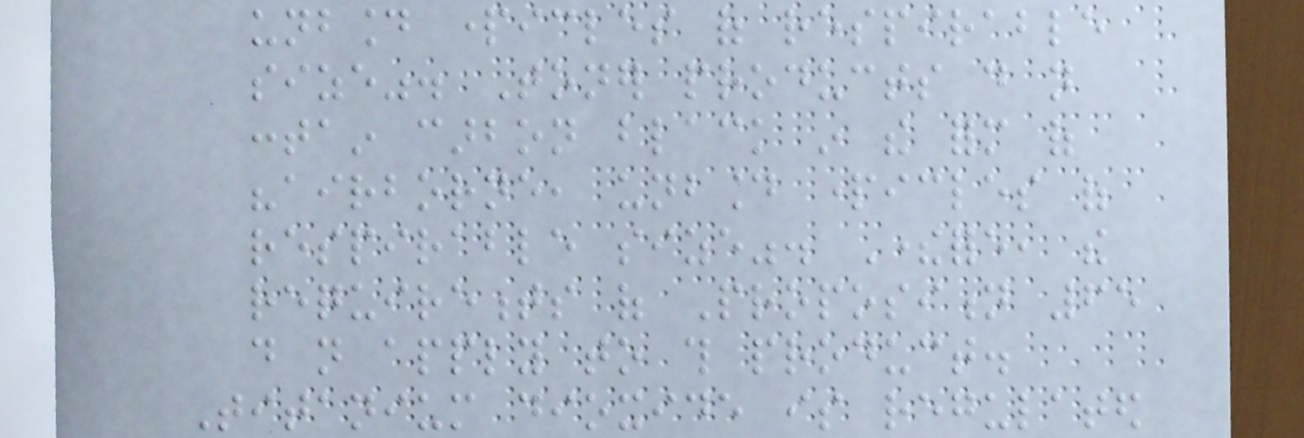unbound particles of respirable
size". Toner products do not
contain carbon black in the form of
"airborne, unbound particles of
respirable size". Therefore, the
requirements of Proposition 65
do not apply to this product.
Titanium dioxide is regulated
